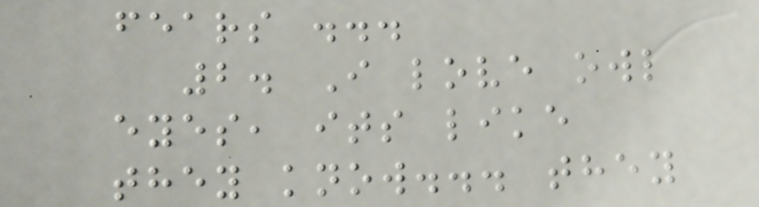fears ...
2. I love owl
eyes, its like
they know... they
